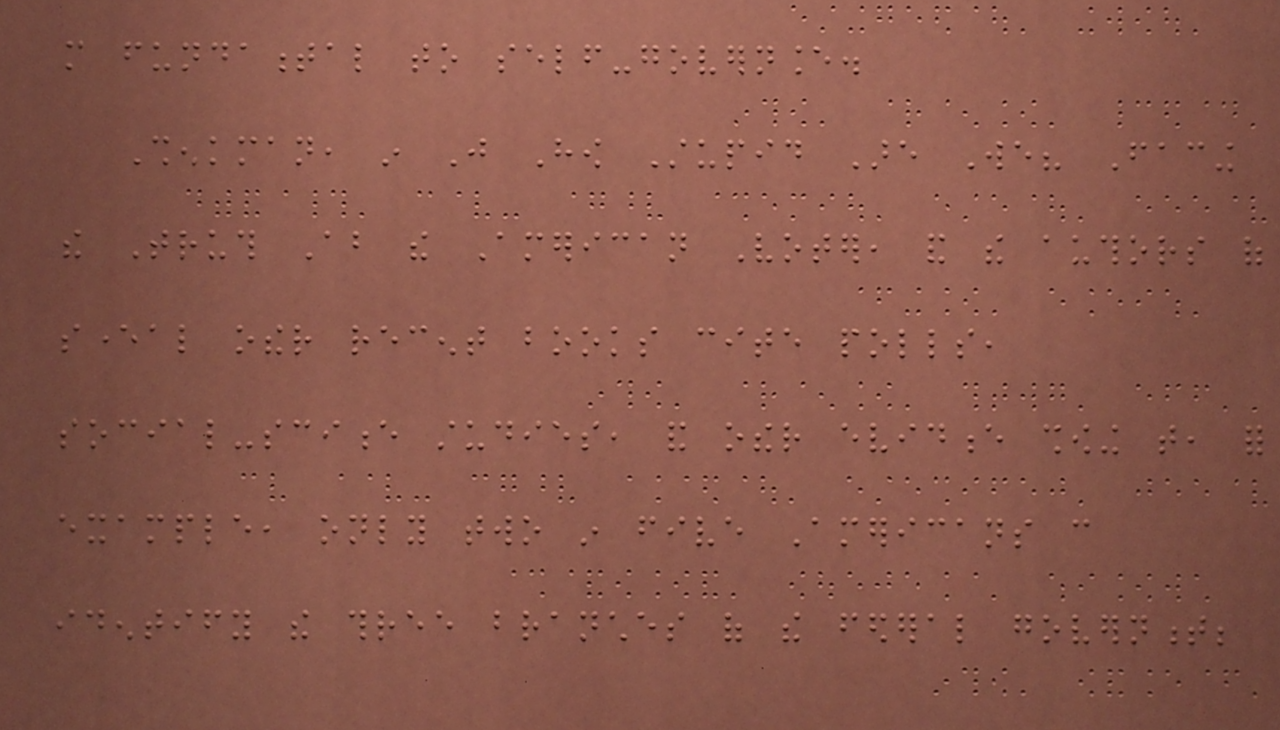more fundamental to self-governance.
Shenkman, in Just How Stupid Are We? Facing
the Truth About the American Voter, and the authors of
several other recent books cite polls,
social-science studies, and other evidence showing that, for
example, only two in five Americans can
identify the three branches of the federal government;
